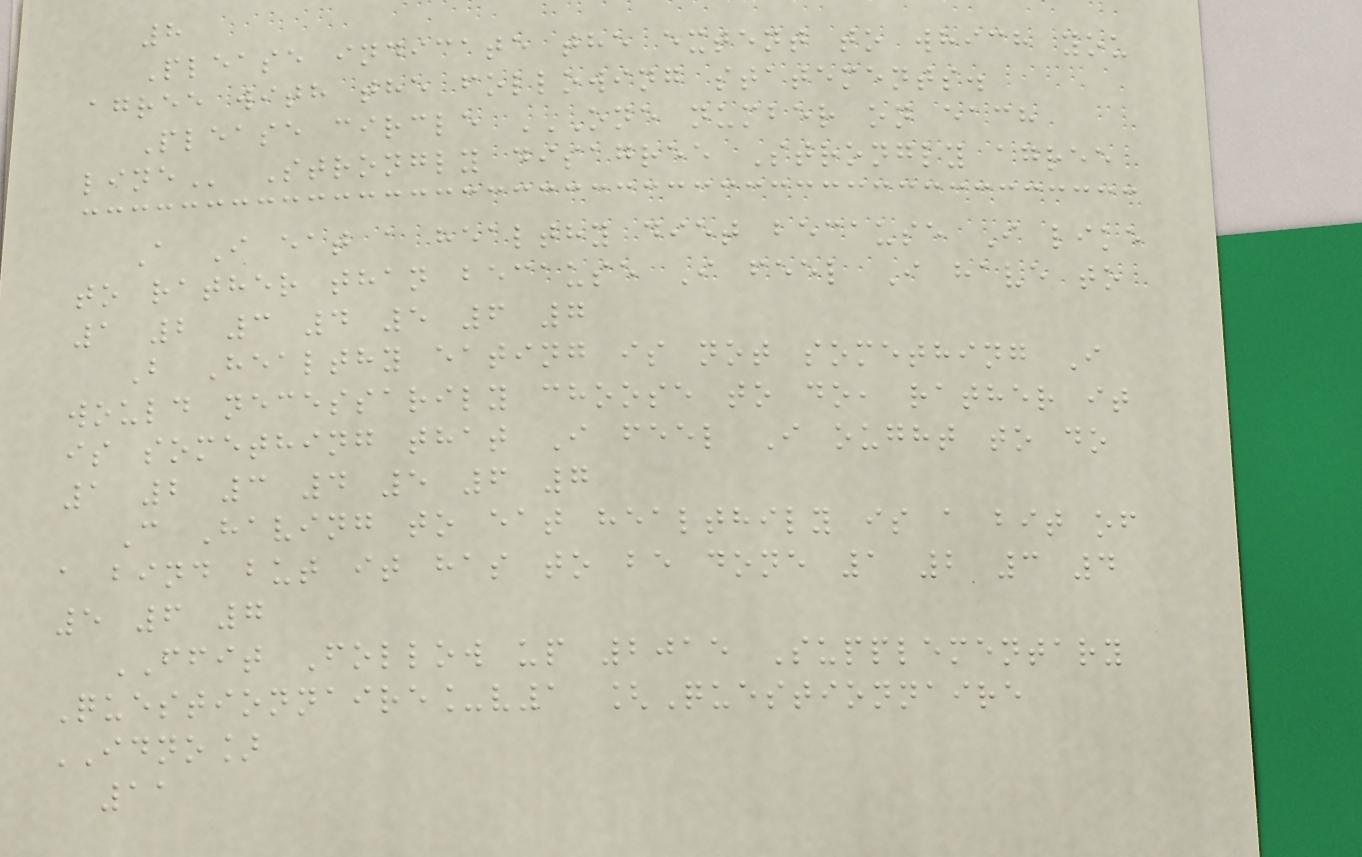8
Please indicate the extent to which you
agree with the following statements.
Please circle ONE NUMBER ON EACH
LINE Strongly disagree Strongly agree
A I eat a healthy diet because I like
to rather than because I feel I have to
1 2 3 4 5 6 7
B Healthy eating is not something I
would necessarily choose to do, rather it
is something that I feel I ought to do
1 2 3 4 5 6 7
C Having to eat healthily is a bit of
a bind but it has to be done 1 2 3 4
5 6 7
FFIT Follow up 2015 Supplementary
Questionnaire_v1 [Questionnaire
IDNO]
11
